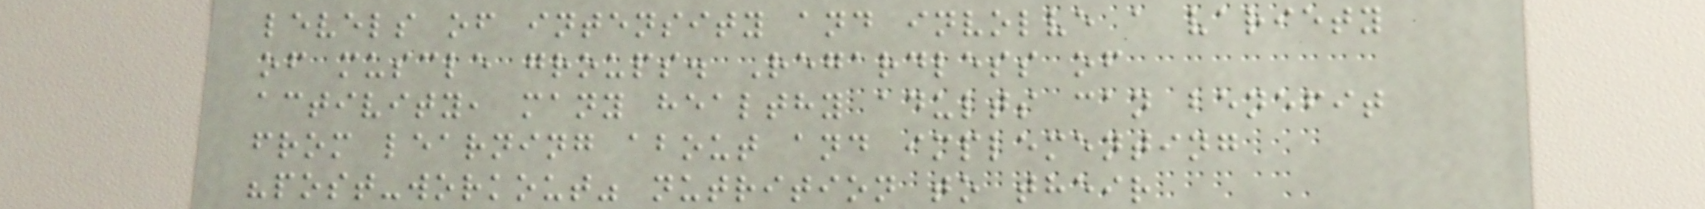levels of intensity and involve a variety
of muscle groups. Regardless of
activity, many healthy adults can benefit
from learning about and implementing
"post-workout" nutrition to their
